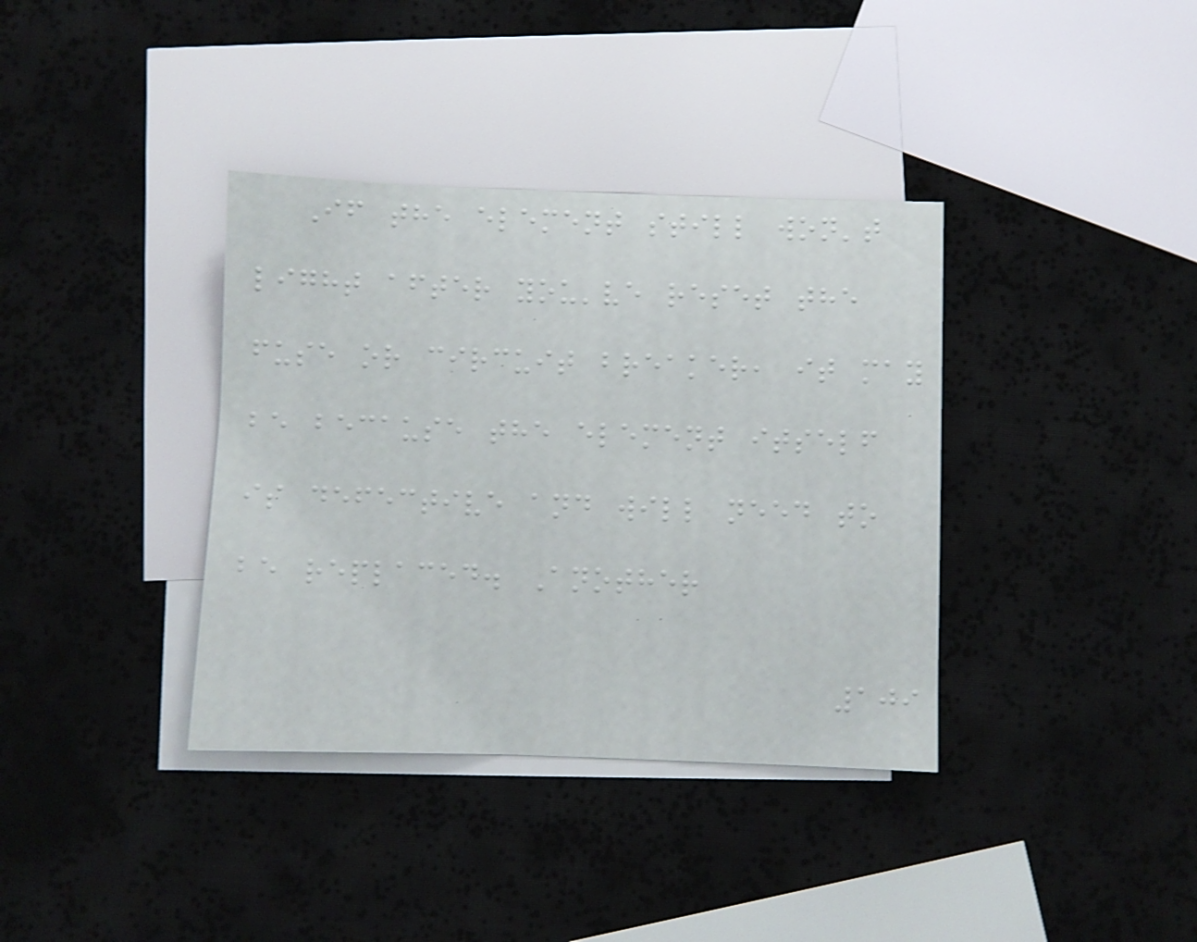If the element still won't
light after you've reset the
fuse or circuit breaker, it may
be because the element itself
is defective and will need to
be replaced. Another
109
